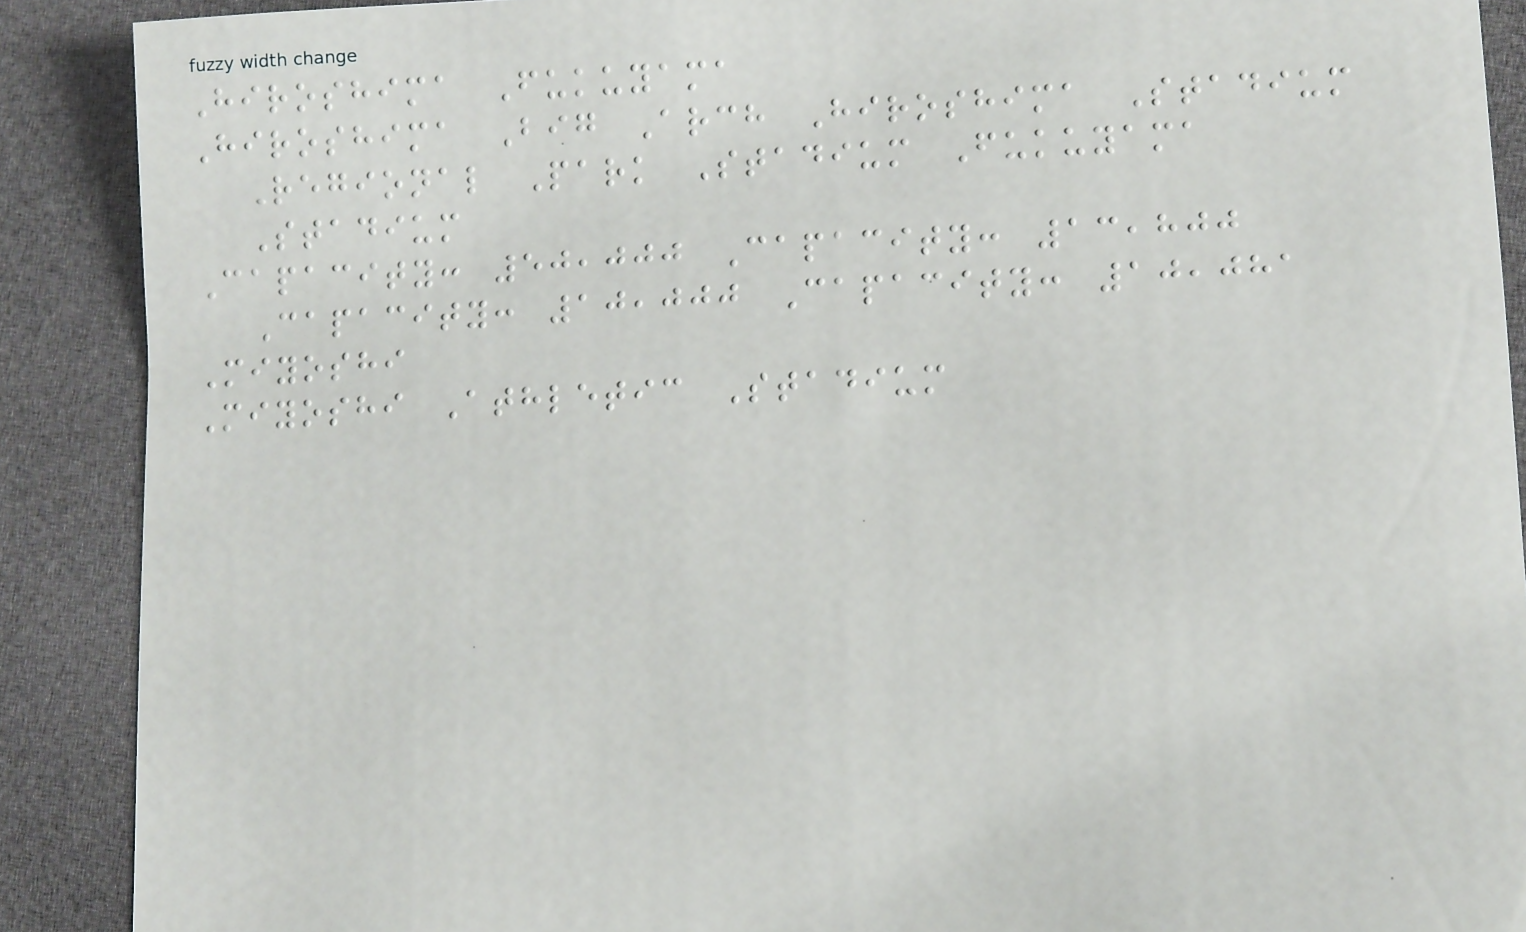Hiroshima Fukuyama
Hiroshima Big Arch Hiroshima Stadium
Regional Park Stadium Fukuyama
Stadium
Capacity: 50,000 Capacity: 13,800
Capacity: 10,000 Capacity: 10,081
Miyoshi
Miyoshi Athletic Stadium
